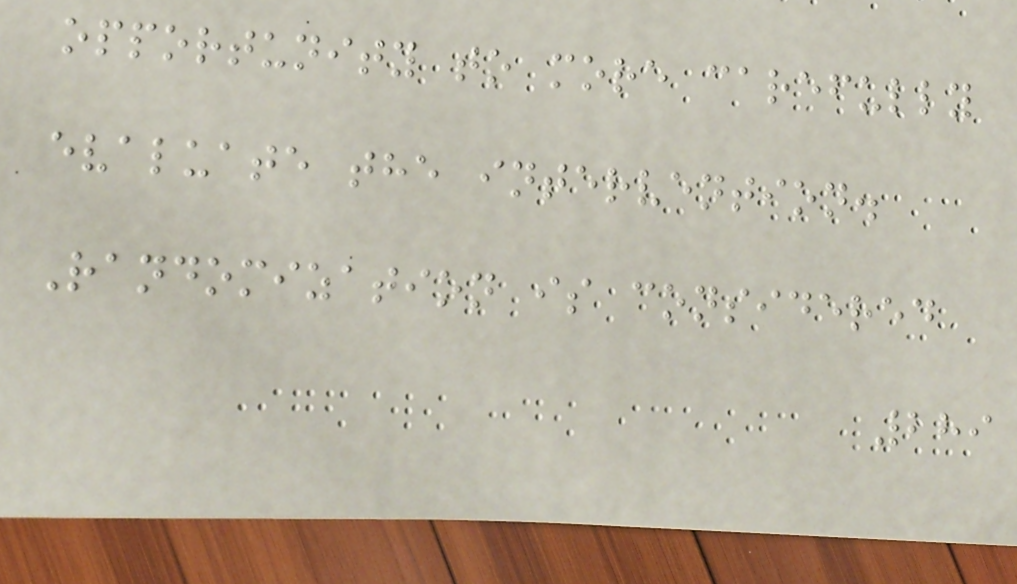opportunity to more carefully
evaluate the intervention.
Randomization is considered
289
